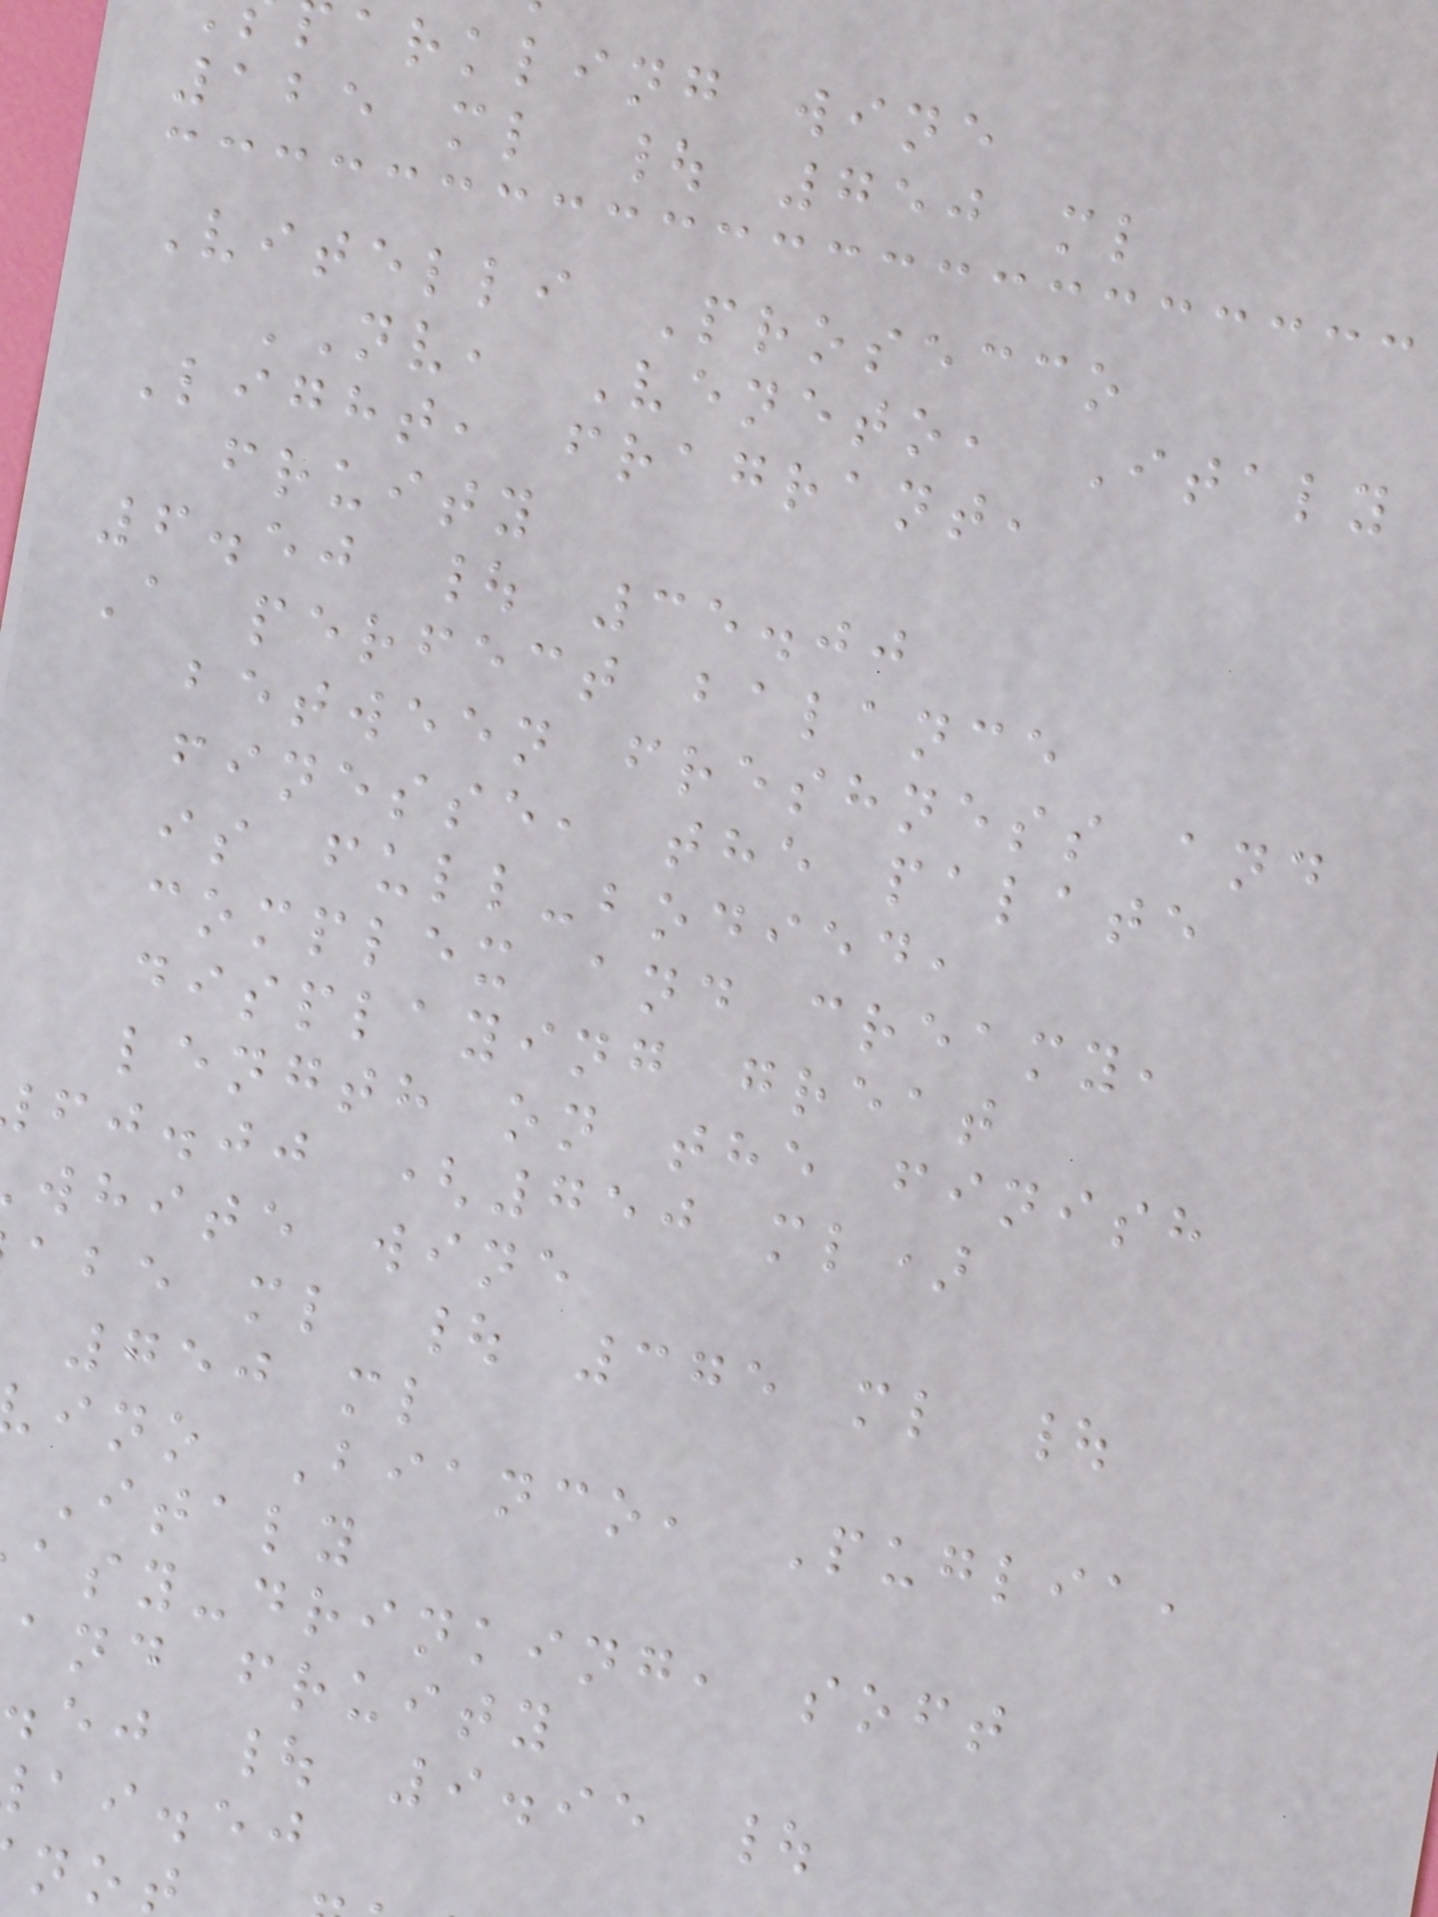arkling wine
125 ml | 750 ml
Vitelli Prosecco
NV, Veneto, Italy
Light, fragrant,
fruity
6.50 | 35.00
A perfect balance
between freshness and
finesse, the palate
is full-bodied,
complex and creamy,
displaying great
length on the finish
fj.jj (750 ml)
white wine
abe ml | 375 ml |
750 ml
ino Bianco, Puglia,
Italy
asy-drinking, soft
and fruity
ej | 9.95 |
ai.ej
